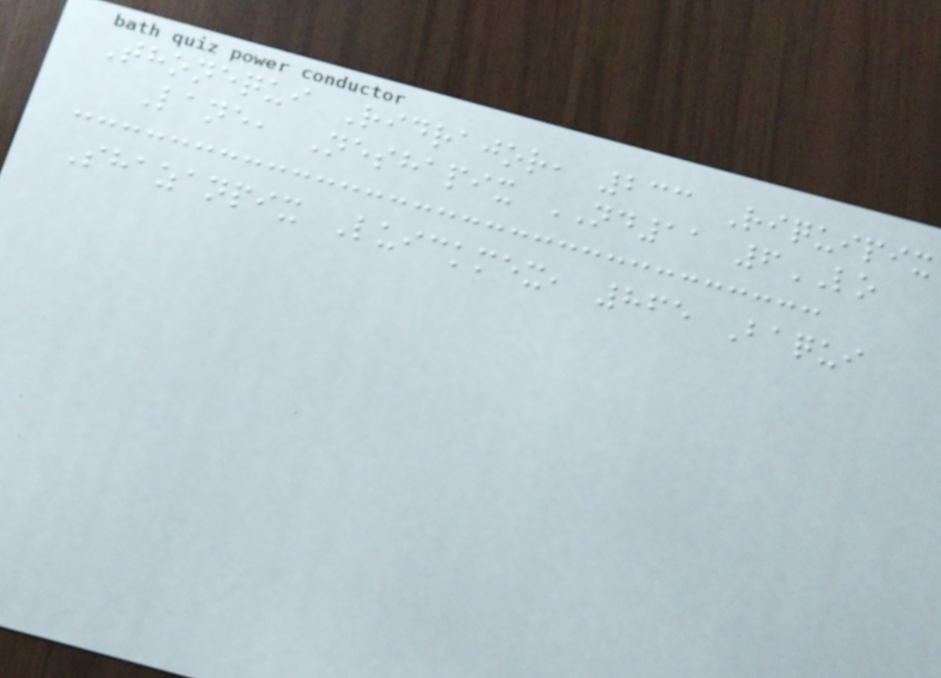Thonequi Ridrajor, 233 Riquipix
Lane, Neshapix ND11 6LO
Shazanpix Luickmex, 865 Baqui
